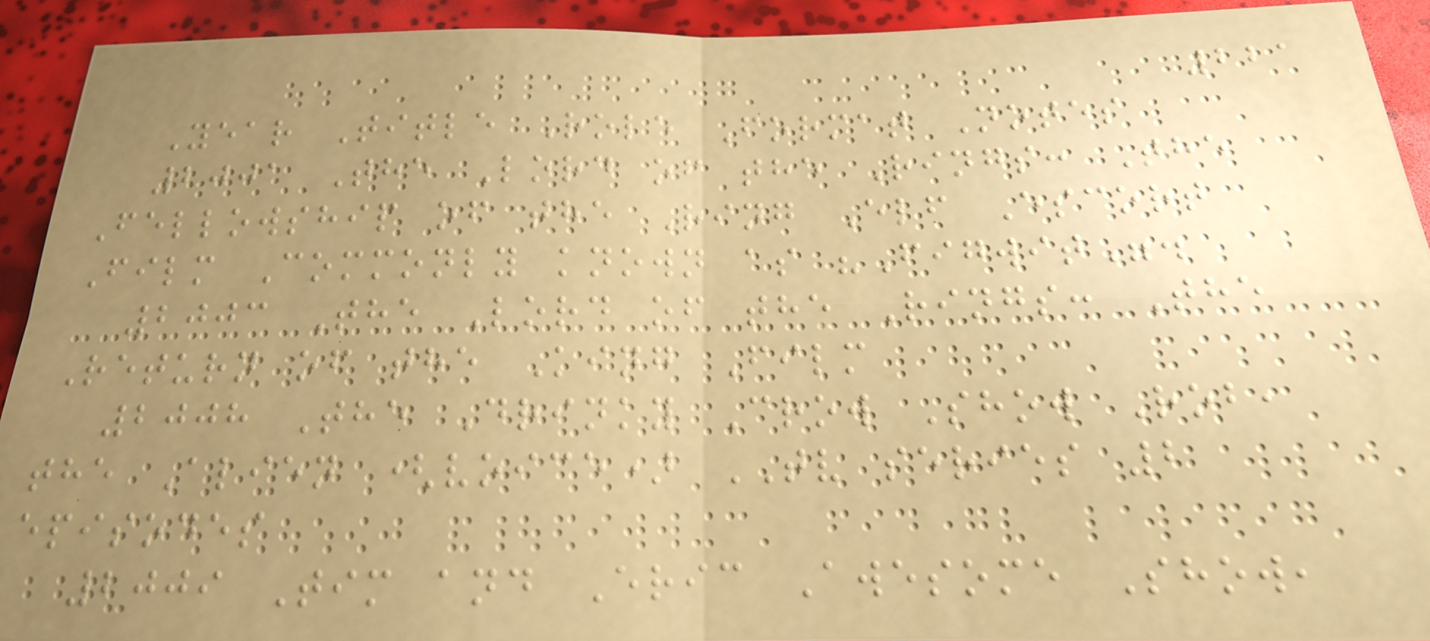221
Year Title Role Format Notes
2001 The Lord of the Rings: The
Fellowship of the Ring Elf Escort
Film Commonly known as "Figwit".
2003 The Lord of the Rings: The
Return of the King Film
2008 The Drinky Crow Show Rob,
the Alien (voice) TV series 2
episodes
2009 Tim and Eric Awesome Show,
